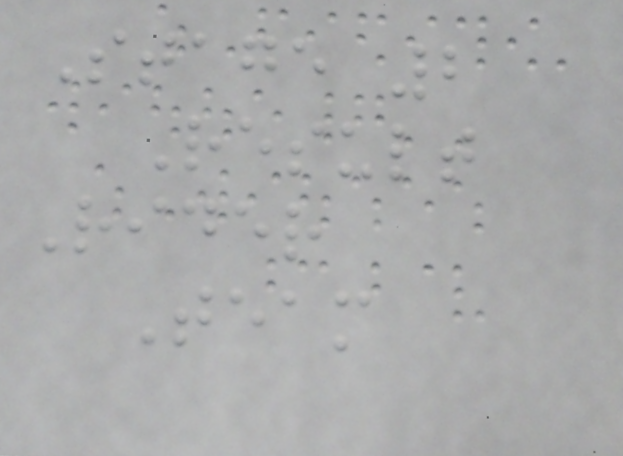Stage 2
Result
Rider
Team
